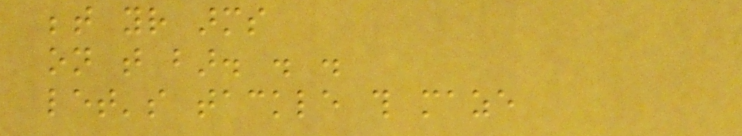between your arms
on that bar. . .
let's tackle this maze
